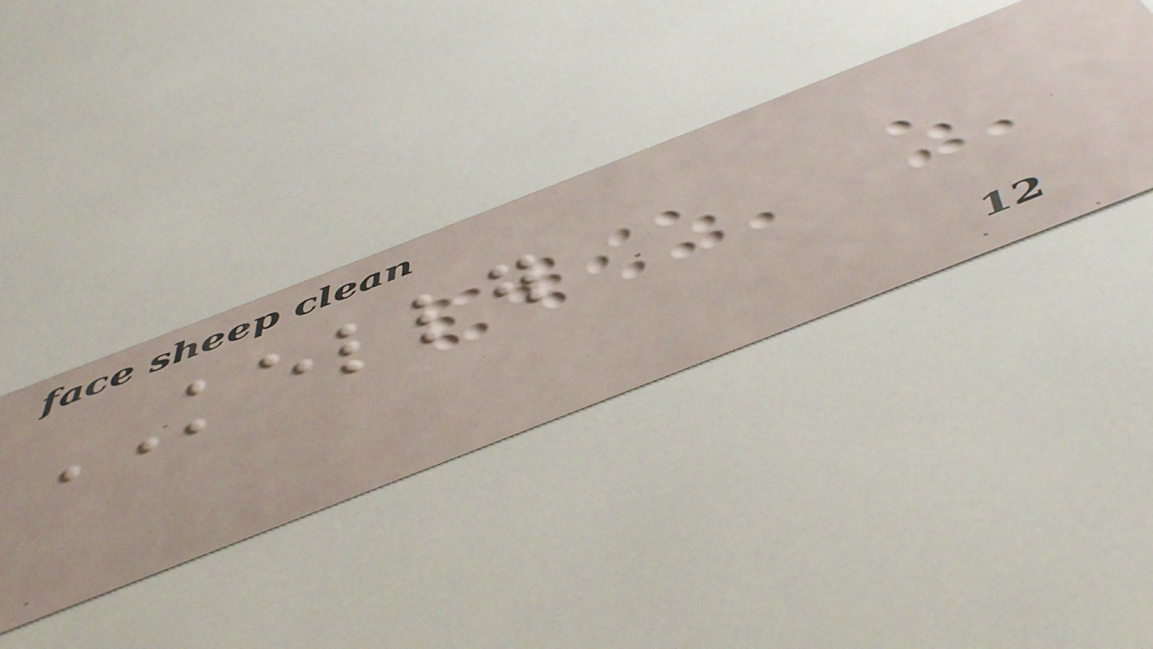KELLER
